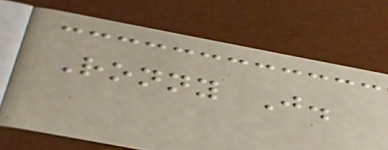Ronny J.
